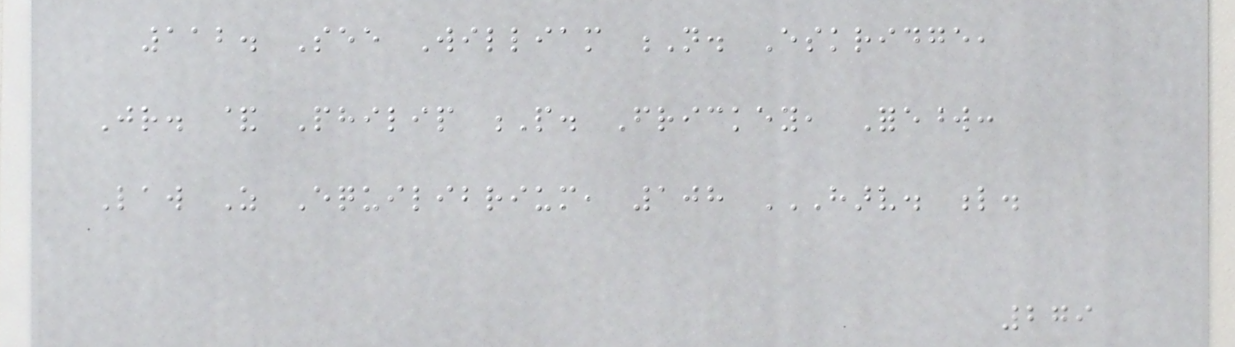112. See William N. Eskridge,
Jr. & Philip P. Frickey, Foreword:
Law As Equilibrium, 108 HARV. L.
279
